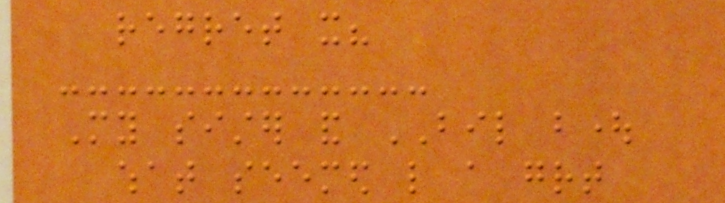regret it?
My sister and BIL bought
what seemed like a great
